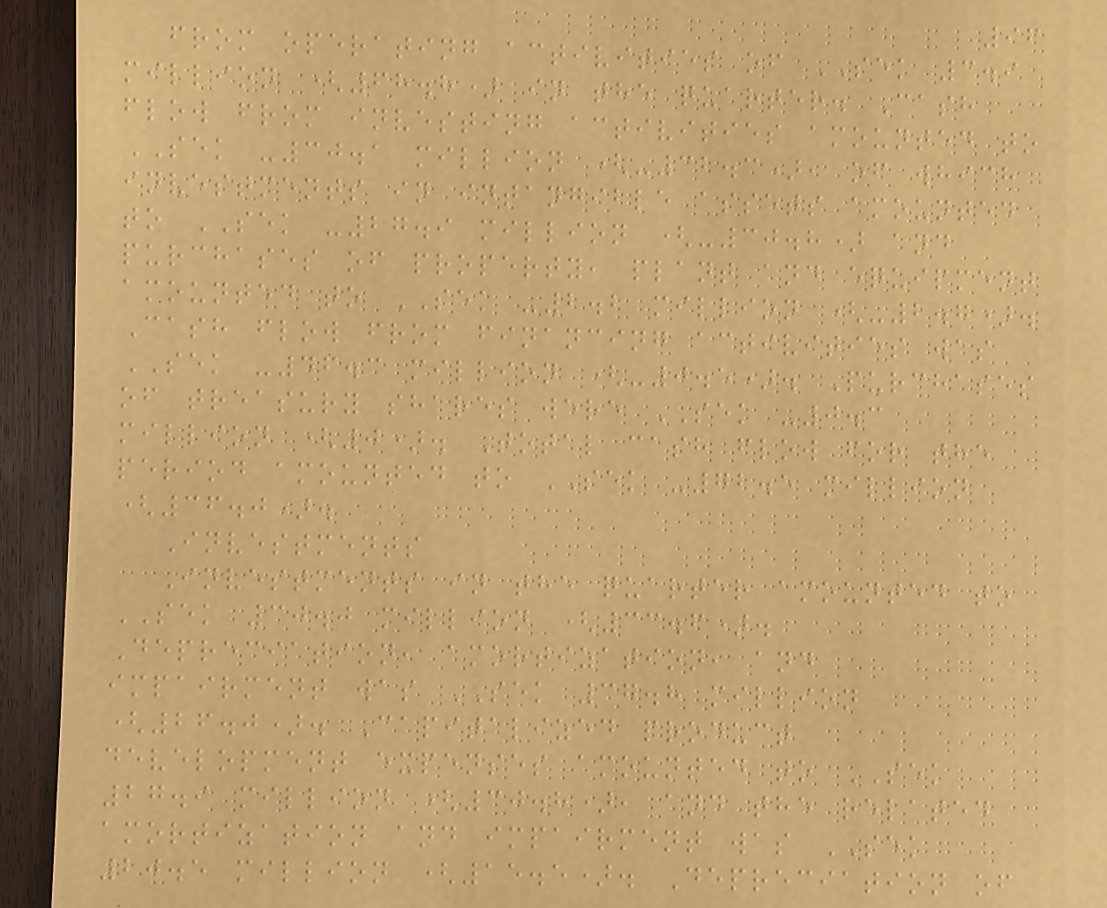96
from operating activities of SEK 3.9
million (68.8) in the quarter. Cash
flow from investing activities amounted to
SEK -30.1 million (-32.3), of which
investments in intangible assets amounted
to SEK -27.9 million (-30.8) and
purchases of property, plant and equipment
amounted to SEK -2.2 million (-2.7).
Cash flow from financing activities was
SEK -46.3 million (-0.5). Purchases
of treasury shares were SEK -0.3
million (0). Total cash flow for the
period amounted to SEK -72.5 million
(36.0).
Investments
Investments in the quarter amounted to
SEK 30.0 million (33.6).
Depreciation, amortization, and
impairment was SEK 37.8 million
(26.0). Capitalized product
development expenses amounted to SEK
27.9 million (30.8), and the related
amortization and impairment was SEK
20.5 million (15.5). Depreciation of
